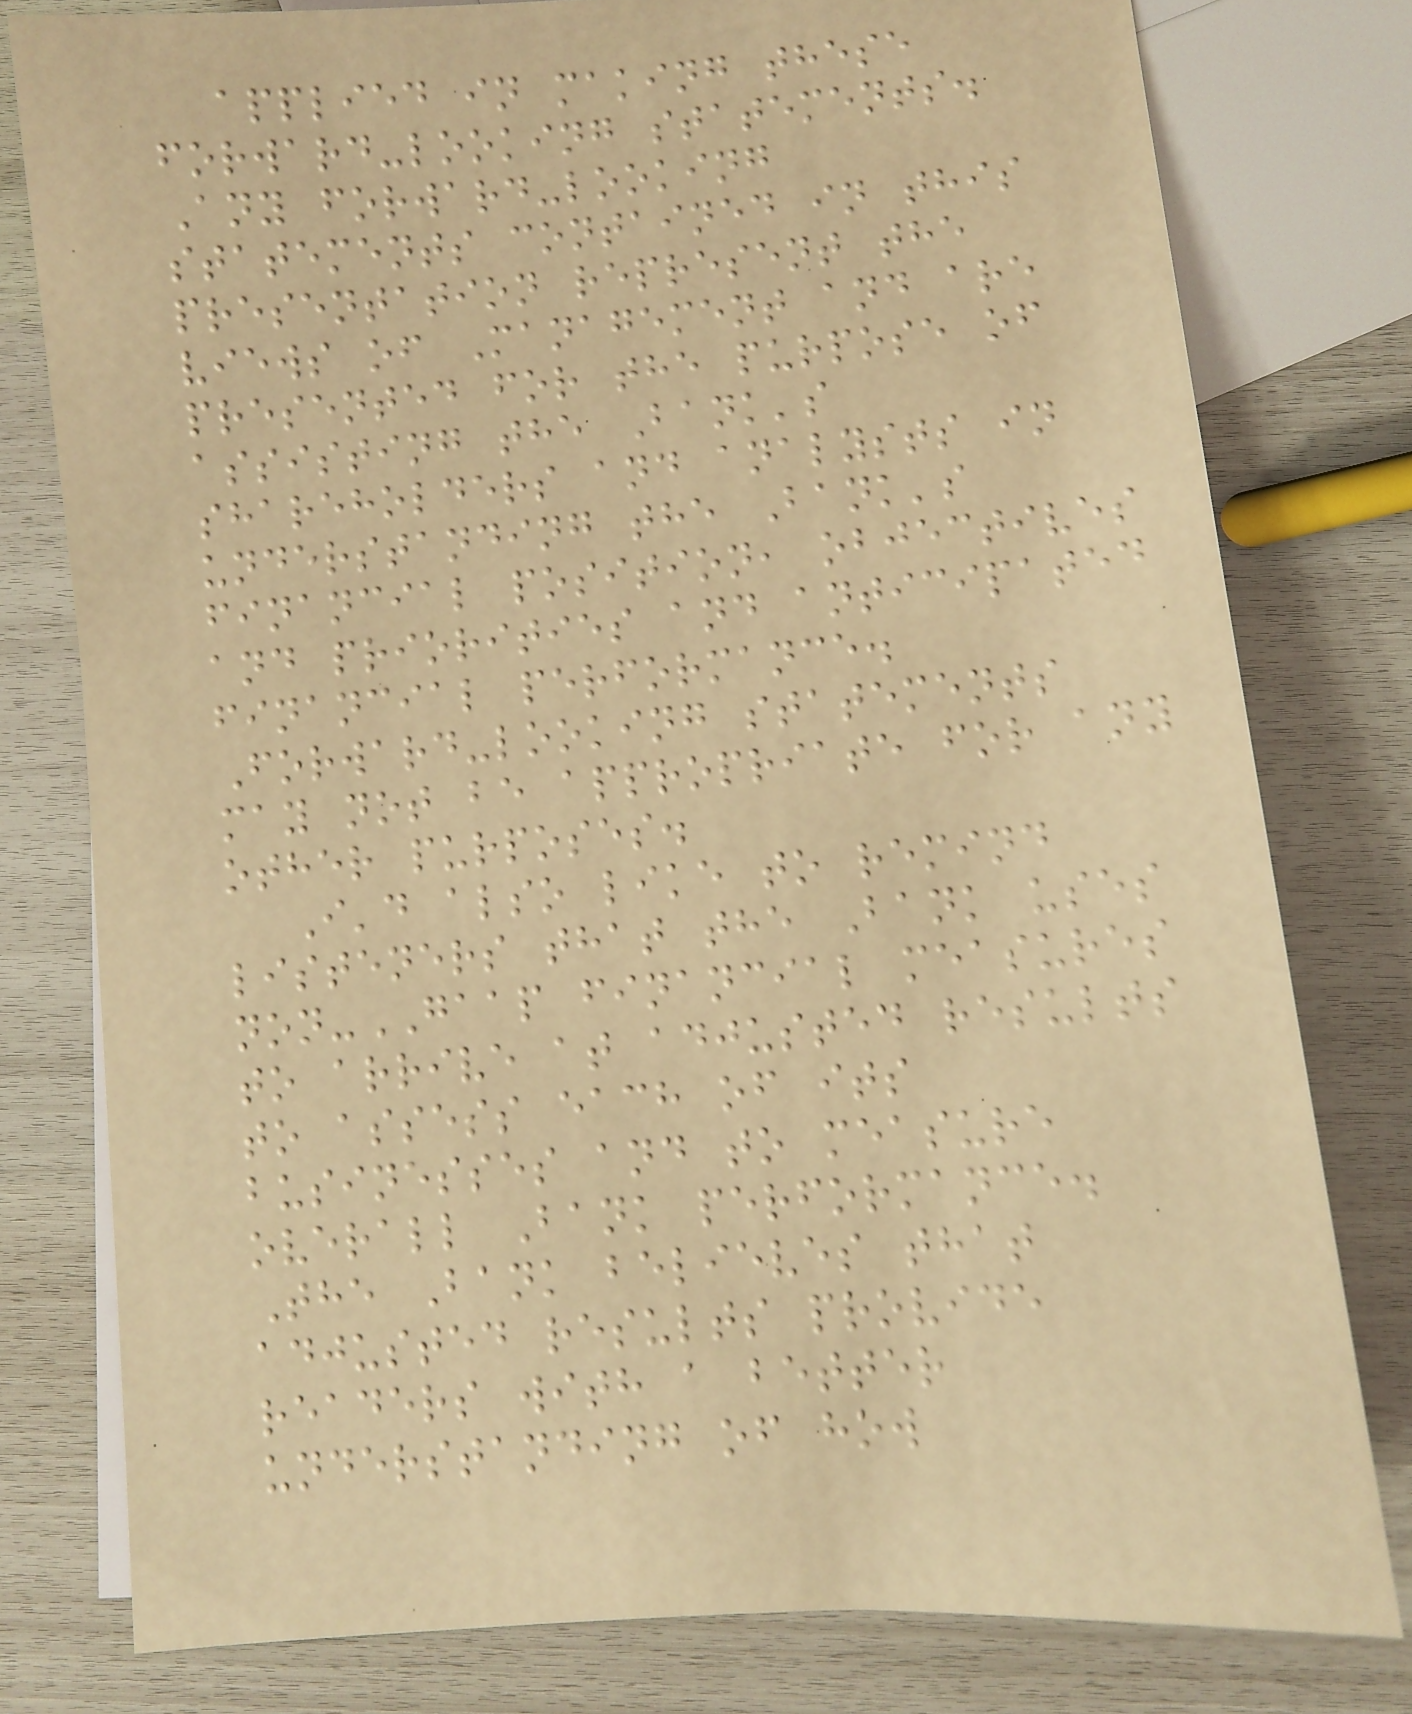applied in making these
forward-looking statements.
Any forward-looking
statements contained in this
presentation represent the
views of Management and are
presented for the purpose of
assisting the Bank's
shareholders and analysts in
understanding the Bank's
financial position, objectives
and priorities and anticipated
financial performance.
Forward-looking statements
may not be appropriate for any
other purposes.
I'd also like to remind
listeners that the Bank uses
non-GAAP financial measures
to arrive at adjusted results
to assess each of its
businesses and to measure
overall Bank performance.
The Bank believes that
adjusted results provide
readers with a better
understanding of how
